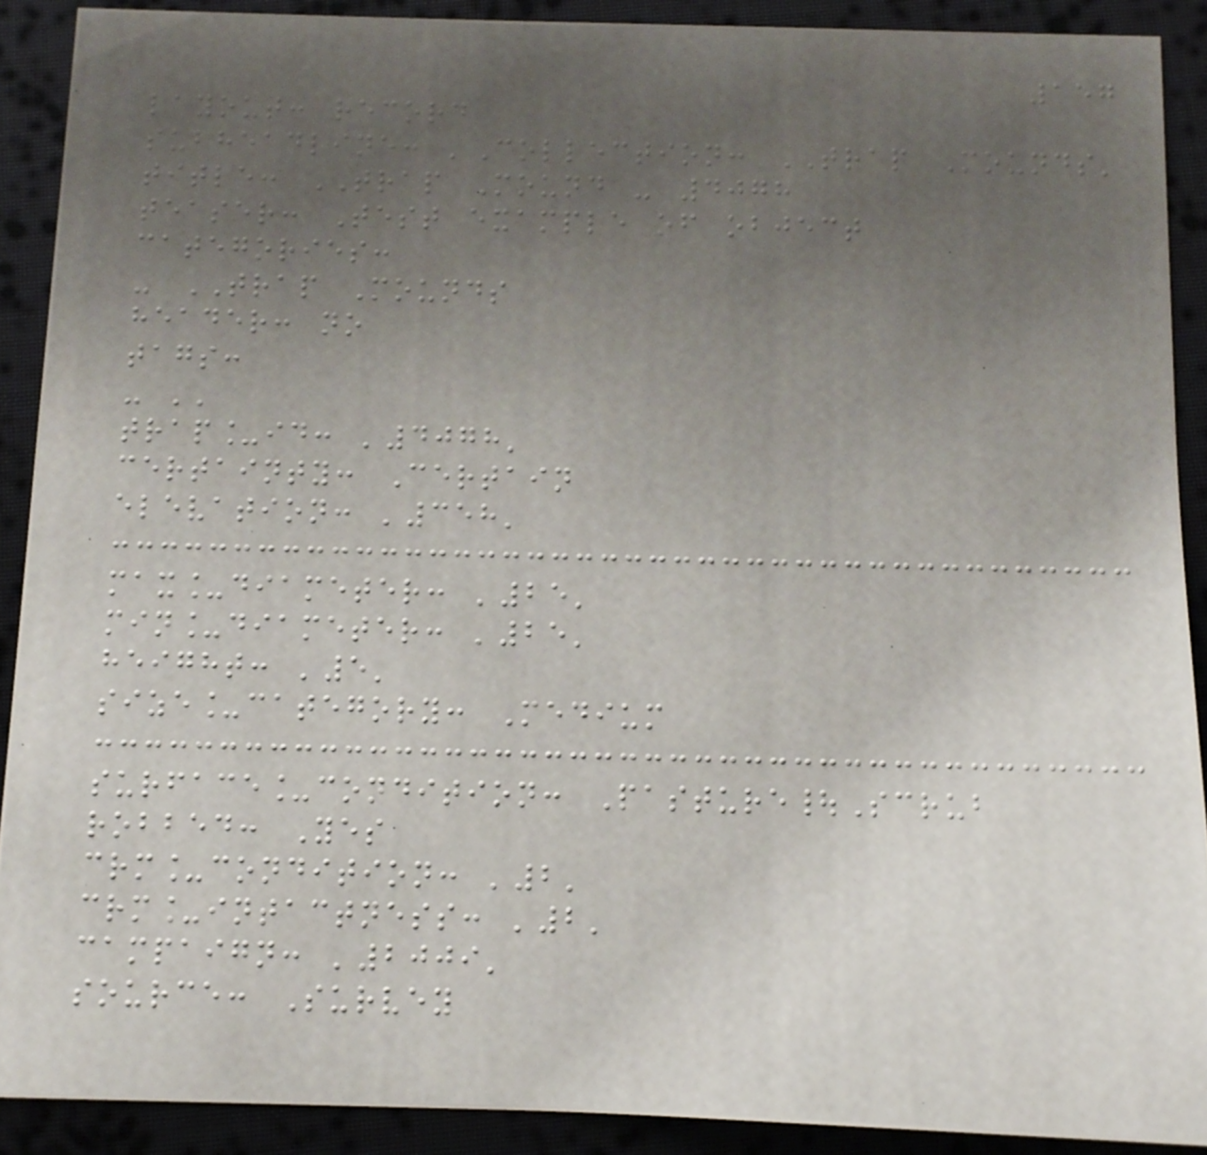157
layout: record
subheadline: 'Collection: TRAP Mounds'
title: TRAP Mound - 4078
teaser: Test example of object
categories:
- TRAP Mounds
header: no
tags:
- ''
trap_id: '4078'
certainty: Certain
elevation: '358'
max_diameter: '25'
min_diameter: '25'
height: '5'
size_category: Medium
surface_condition: Pasture|Scrub
robbed: Yes
crm_condition: '2'
crm_intactness: '2'
campaign: '2009'
source: Survey
